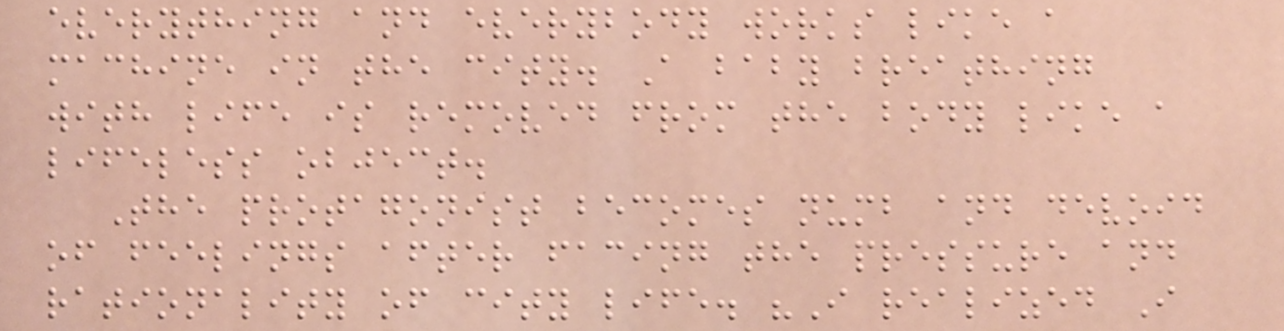everything and everybody works like a
machine in the city. A baby breathing
with life is removed from the body like a
lifeless object.
The protagonist becomes numb and devoid
of feelings after facing the pressure and
rationality of city life. "I realized I
